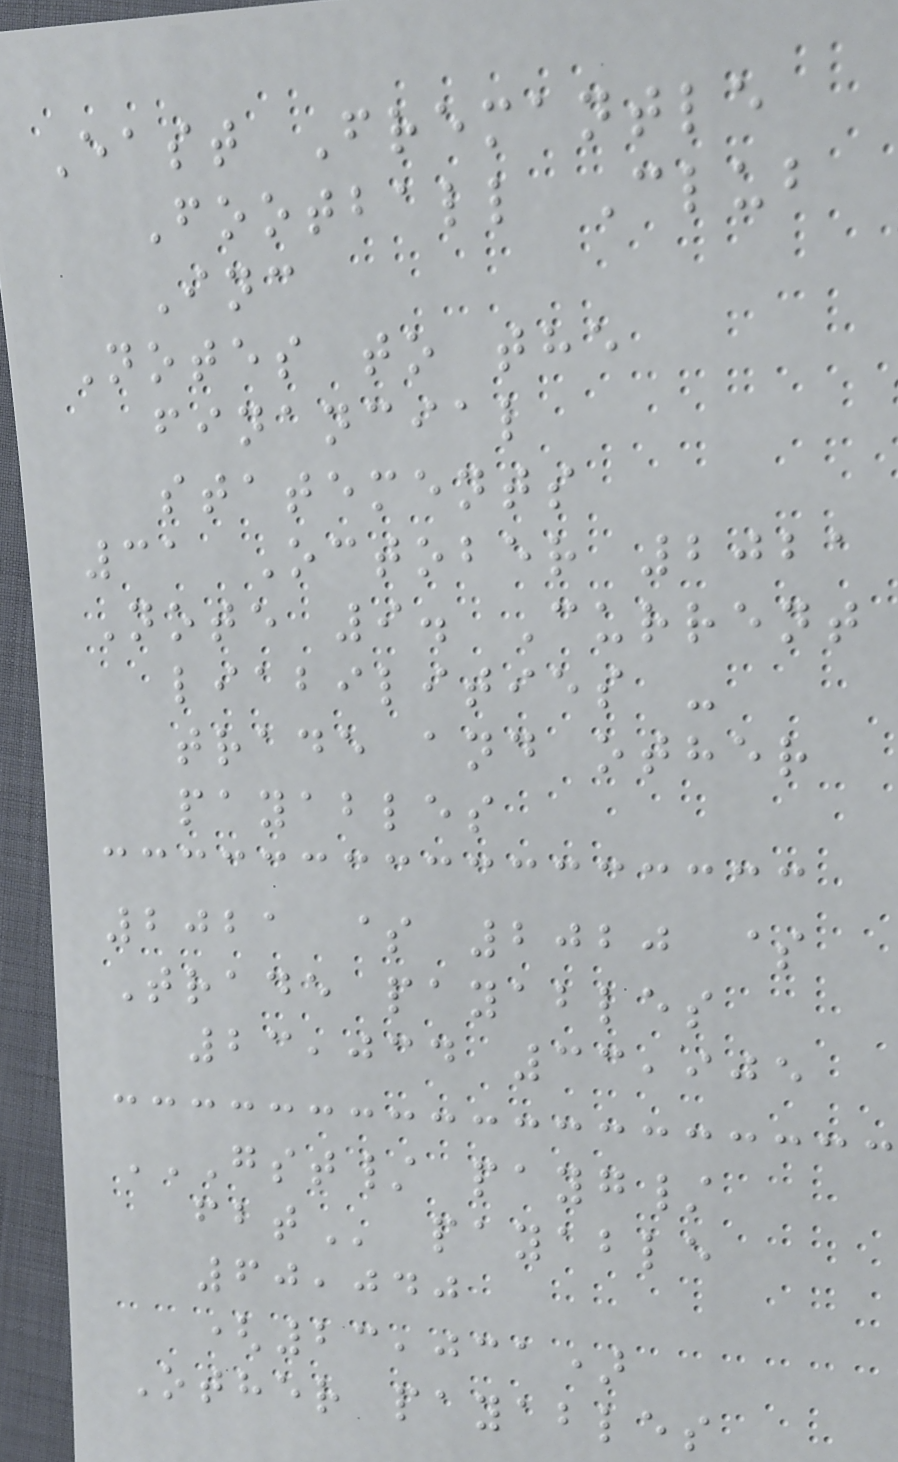East Fremantle
Football Club
Inc
Notes to the
financial
statements
31 October 2021
Note 9. Current
liabilities -
trade and other
payables
2021 $ 2020 $
Trade payables
23,034 33,905
GST/ PAYG/
FBT payable
60,040
(23,031)
Other payables
